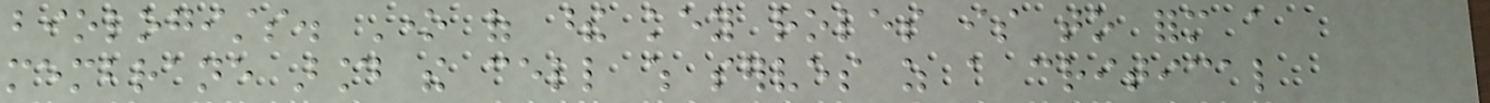biologists. One of these key roles is to form a
membrane around the cell which serves as a critical
